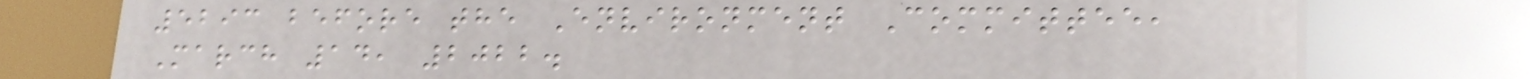5293 before the Environment Committee,
March 14, 2022.
